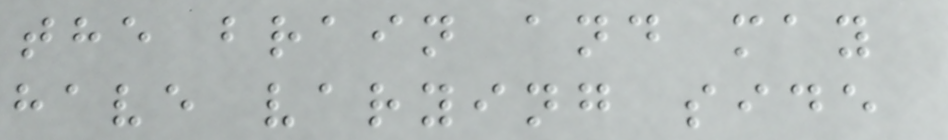the brain and may
have varying side
